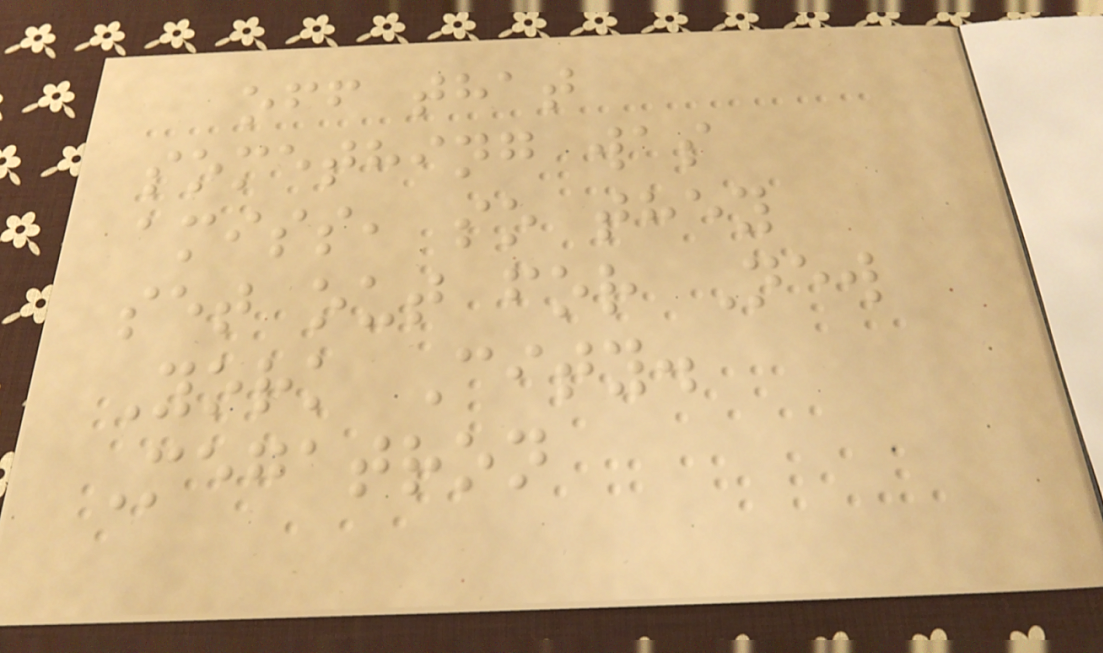off that
something was
amiss, so they
set out for New
York City.
Megatron
